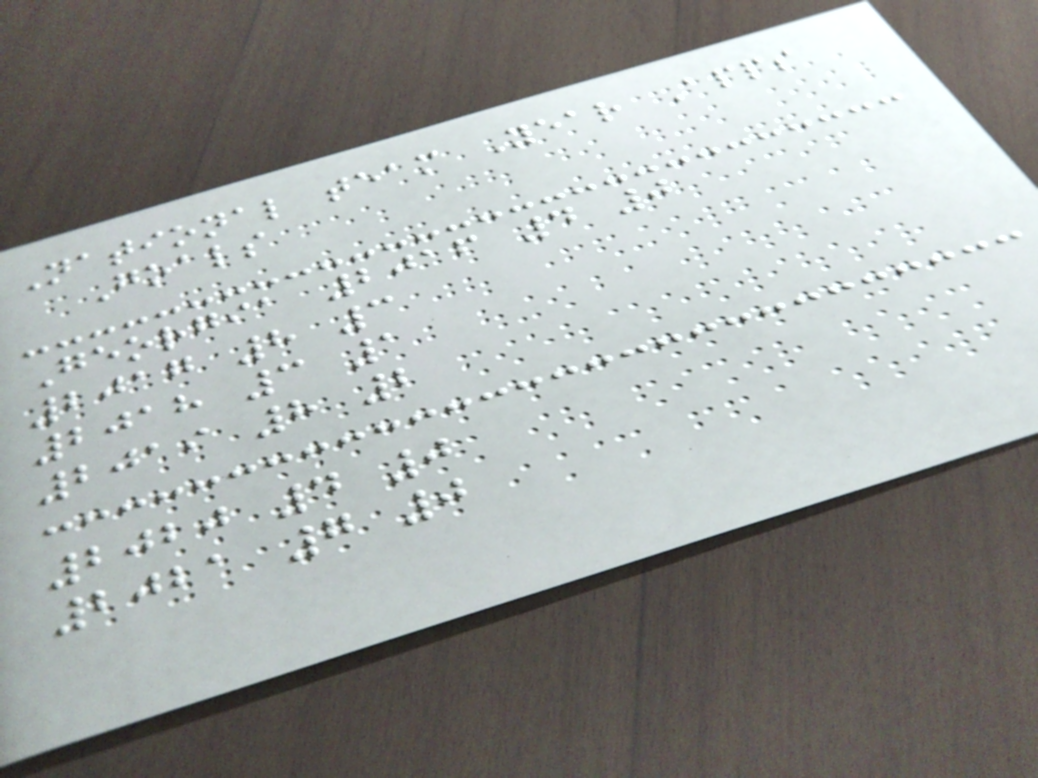National team Year Apps
Goals
Georgia 2016 4 0
2017 8 3
2018 3 1
2019 8 2
2020 4 0
2021 7 0
